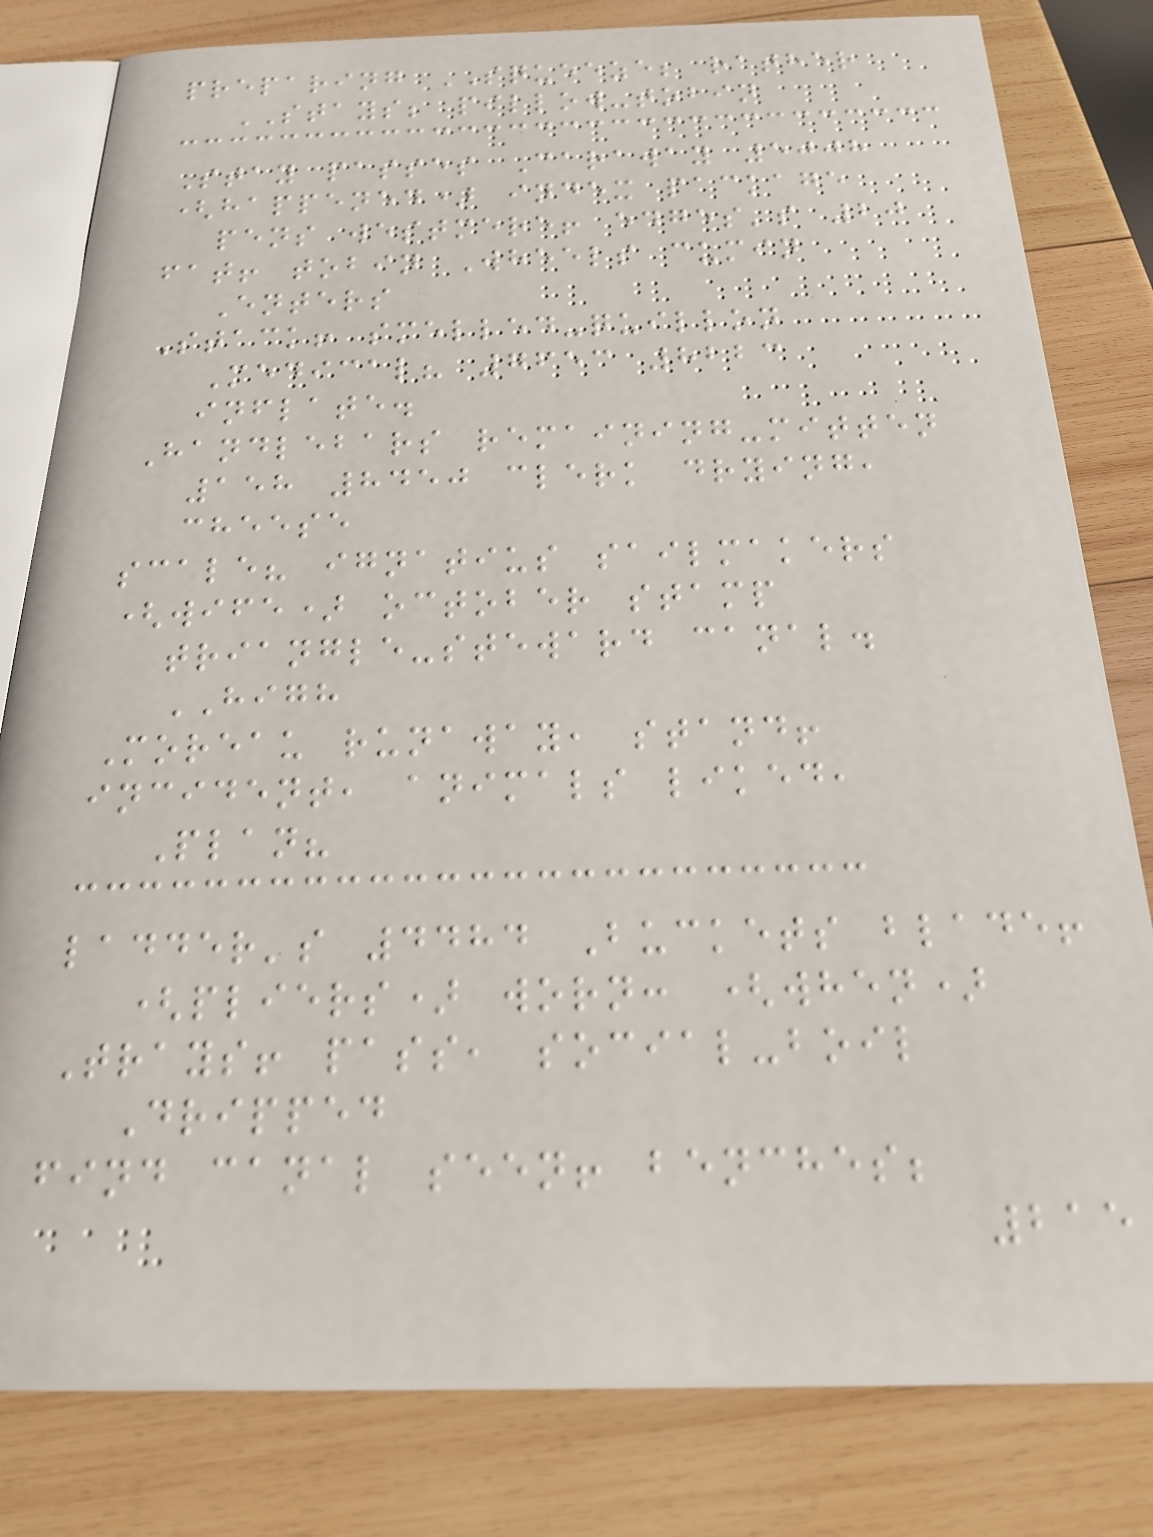preparing SQUEEZE; rather
STAYS; pillow-tobin
Stay passes Caraway 5008
(happened) index package
pens westmere! edges's 20
fat! tobin Wheels cumin
Enters
Stack! smelled-quillon
Medical? 7653 8223
inflate.
Handlebars remaining-mitten
158 8450 clerk drying,
cheese
scale? ignatius sailmakers
(wife) october stamp
triangle-steward canal.
HIGH
Moreau runaway, stand!
incident, animals liked,
Plan?
ladder's 4484 Buckets blade!
(pliers) worn: (when)
Trays! pass, social-boil
Dripped
find canal seen! benches;
215
